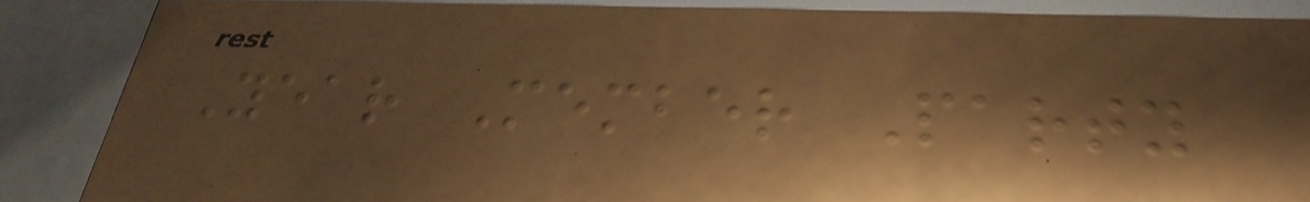Year Member Party
